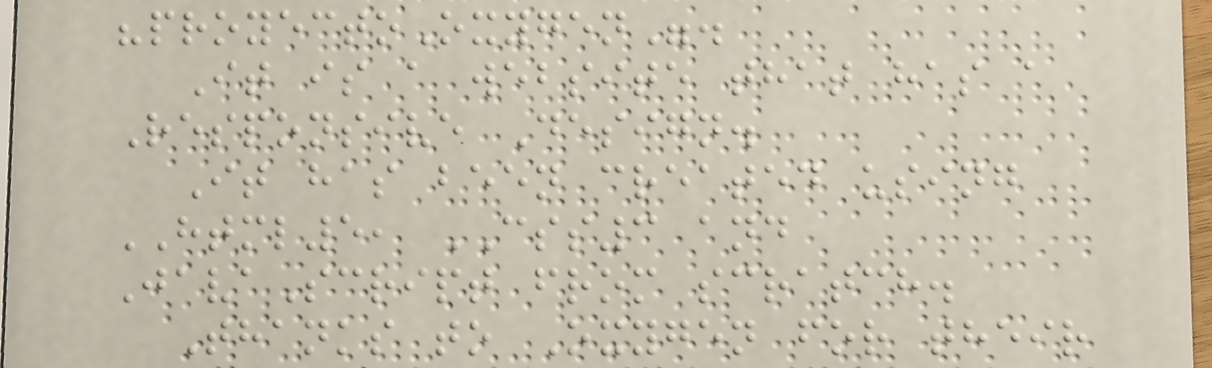"proyectoOxygen".
It is a website that has a
Responsive Design.
It has been created using
HTML5, CSS3 and
JavaScript from scratch.
Thanks to Oxygen for their
